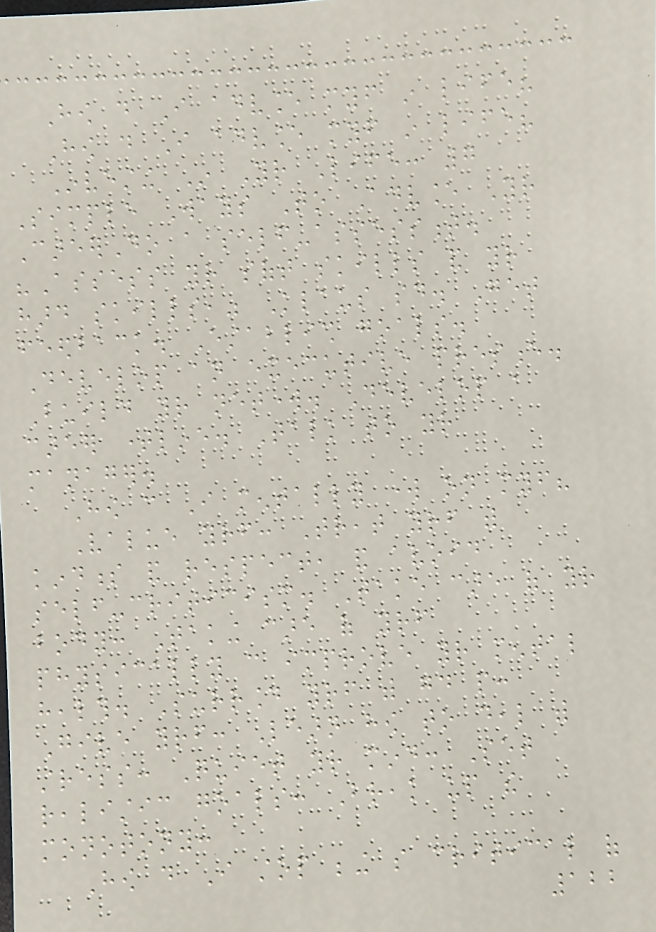How do I advance myself in life?
How do I advance myself in life?
Investing In Your Life: 7
Simple Ways To Advance Your
CareerDo a self-assessment.
"Assess your soft skills and your
hard skills," Klaus said. Get
feedback. Establish goals.
Develop an executive presence.
Build your network. Develop a
career timeline. Talk to your
manager.
How can I mentally work on myself?
Value yourself: Treat yourself with
kindness and respect, and avoid
self-criticism. Take care of your
body: Taking care of yourself
physically can improve your mental
health. Surround yourself with good people:
Give yourself: Learn how to deal with
stress: Quiet your mind: Set
realistic goals: Break up the
monotony:
How do I stop being so critical of
122
